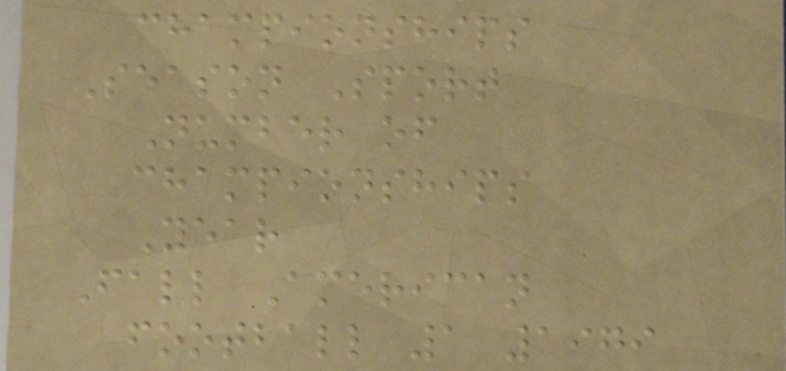championships
Season Sport
Number of
championships
Year
Fall American
football 1 1979
